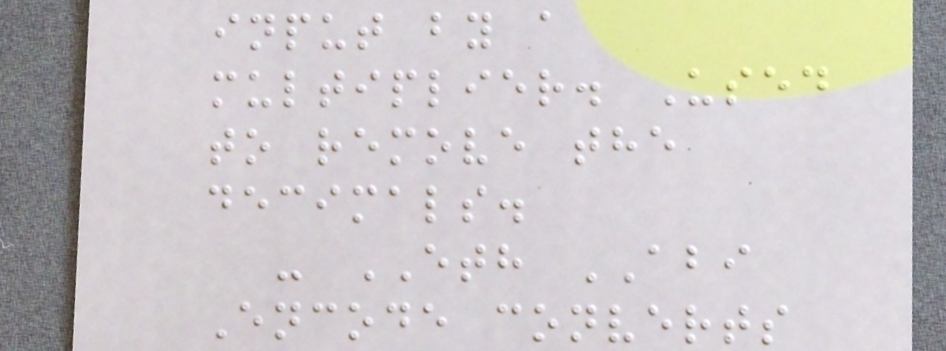input by a
multiplier. Used
to remove the
decimals.
- ETH ABI
Encode converts
